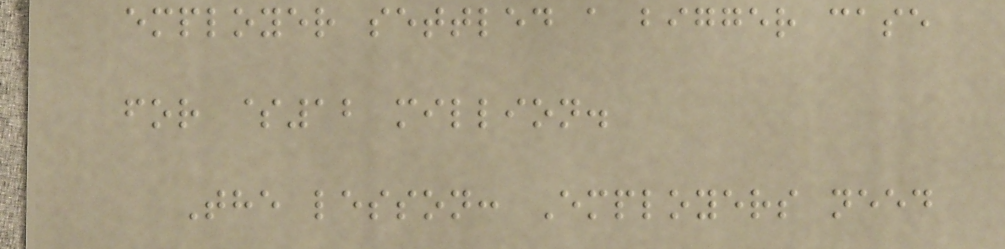employer settled a bigger case
for $12 million.
The lesson: Employers need
